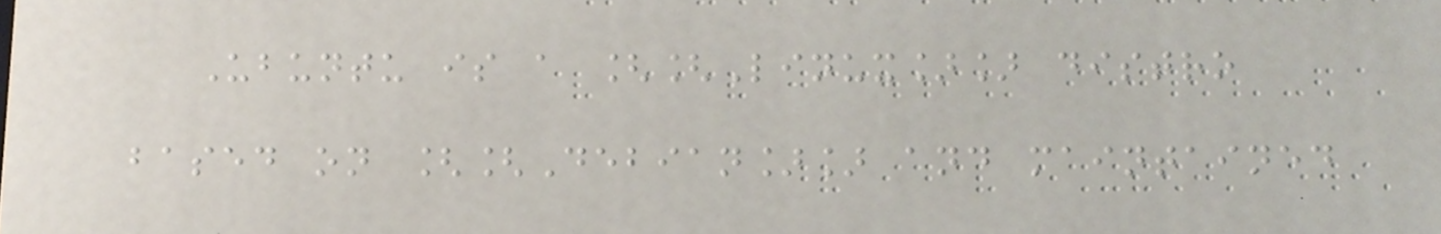Ubuntu is a [[Linux]] distro
based on [[Debian]] and maintained
